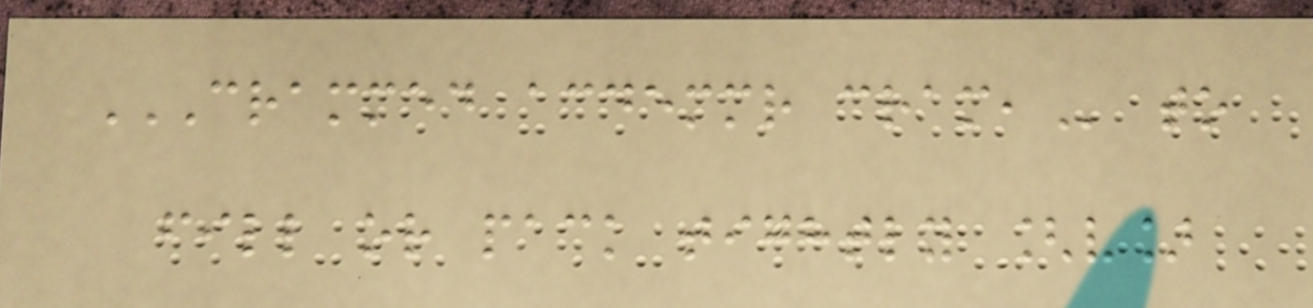CRAMMED ACDEMMR CRAM, to
fill or pack tightly [v]
